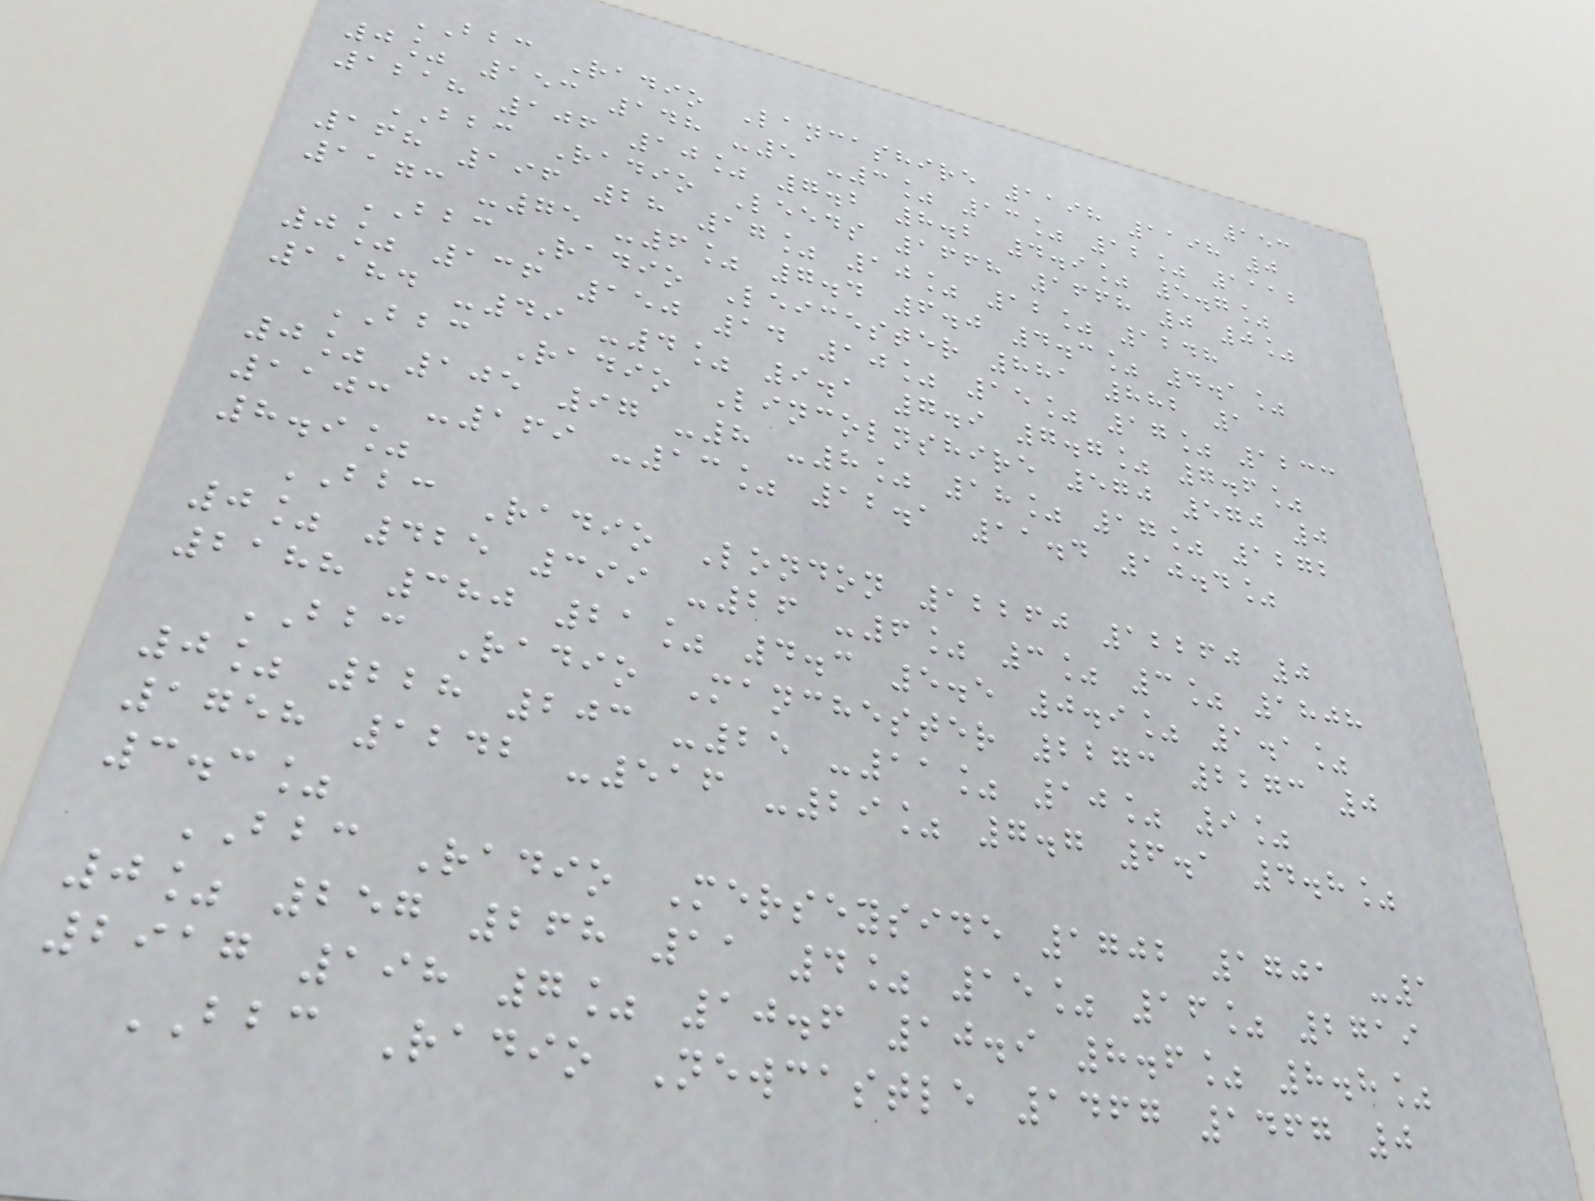153
BBC Radio Lancashire 1198 1198 0
0% 153 148 -5 -3% 13% 12% 1112
1218 106 10% 7.2 8.2 4.9% 5.7%
BBC Radio Leeds 1668 1668 0 0%
168 196 28 17% 10% 12% 1248
1173 -75 -6% 7.4 6.0 4.3% 4.1%
BBC Radio Leicester 881 882 1
0% 136 150 14 10% 15% 17% 1233
1184 -49 -4% 9.1 7.9 7.7% 7.6%
BBC Radio Lincolnshire 570 570 0
0% 105 97 -8 -8% 18% 17% 1272
1103 -169 -13% 12.1 11.4 10.4%
8.9%
BBC Radio London 12260 12260 0
0% 425 399 -26 -6% 3% 3% 1808
2188 380 21% 4.3 5.5 0.9% 1.1%
BBC Radio Manchester 2273 2273 0
0% 228 203 -25 -11% 10% 9%
1758 1242 -516 -29% 7.7 6.1 4.8%
3.3%
BBC Radio Merseyside 1702 1701 -1
0% 257 268 11 4% 15% 16% 2719
2917 198 7% 10.6 10.9 8.6% 8.8%
BBC Radio Newcastle 1467 1467 0
